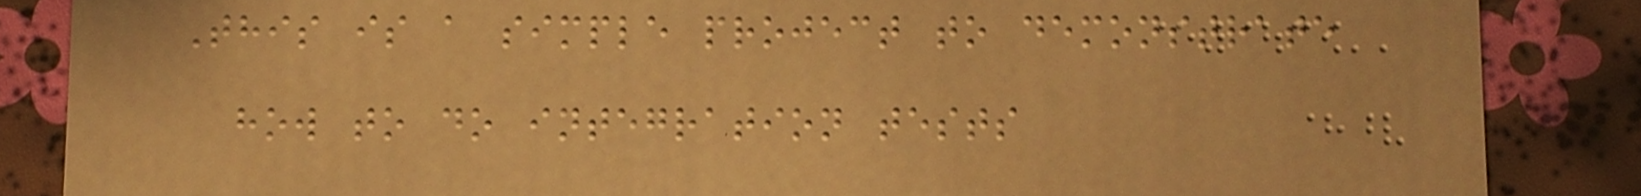This is a simple project to demonstrate
how to do integration tests
